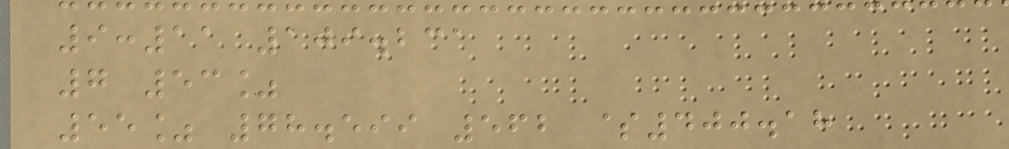9:11 109.231
7 53%
55% 78.599 562 $400.18
